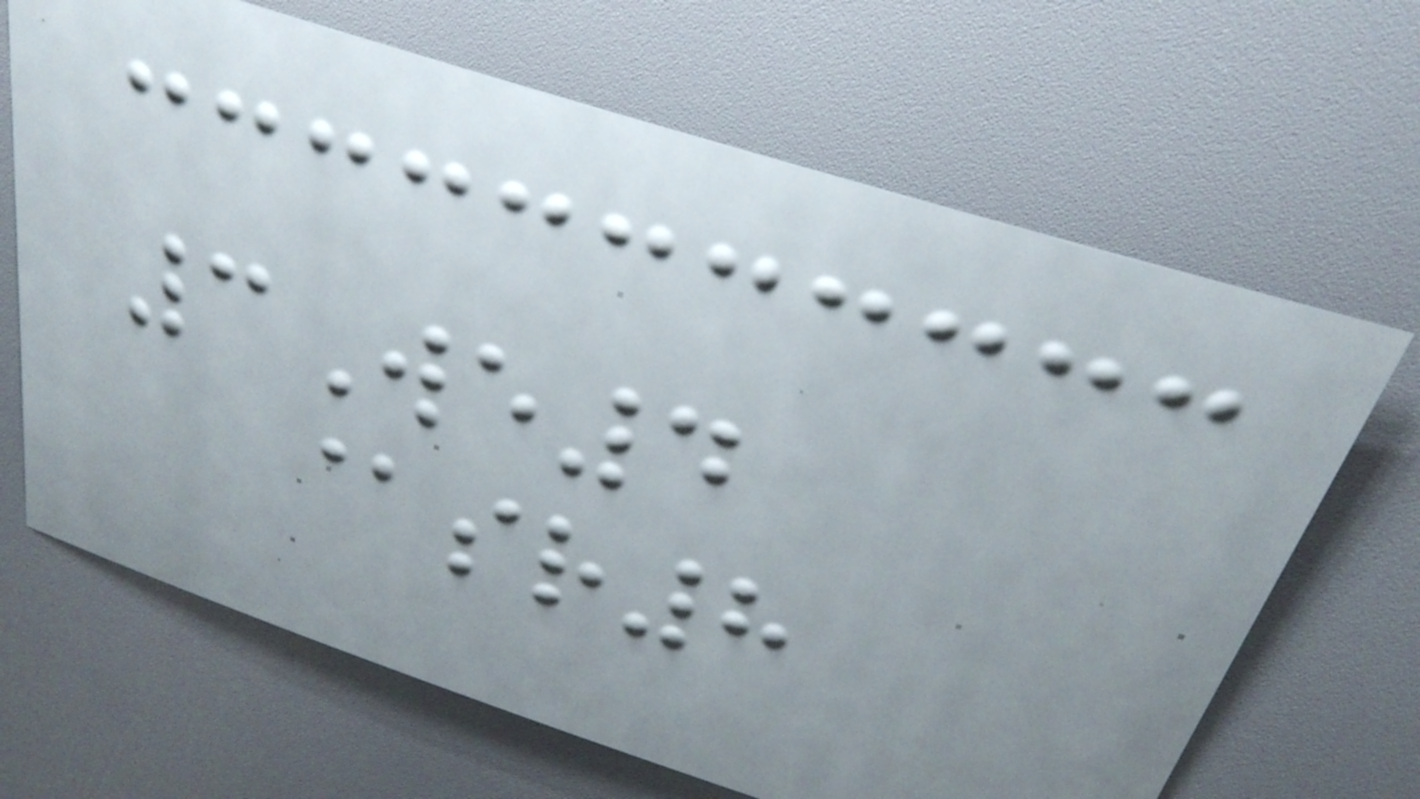3We4
@sr8
